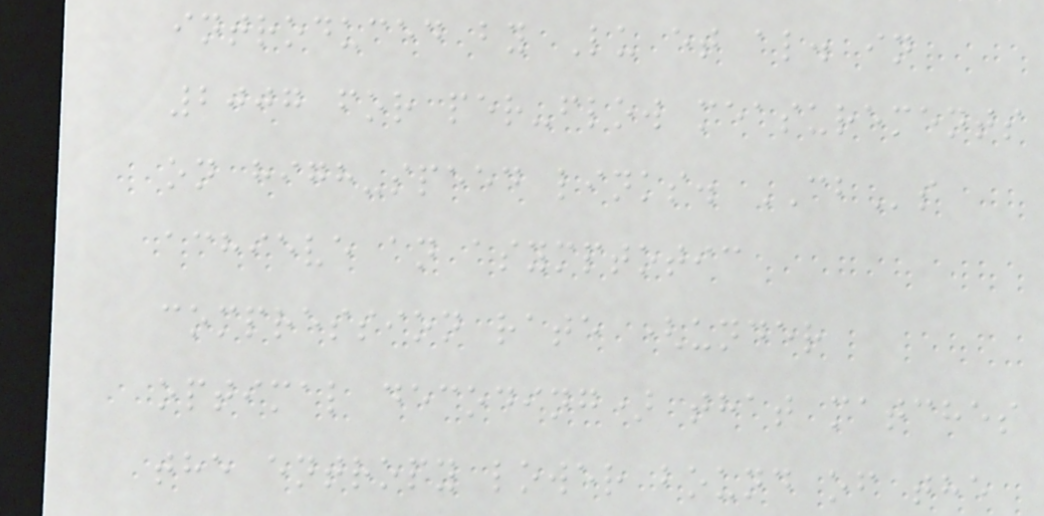introduced by Lu et al. in
2007 for per-flow measurements
on high-speed links. CBs
achieve an asymptotic
compression rate (under
optimal decoding) that matches
the entropy lower bound of the
